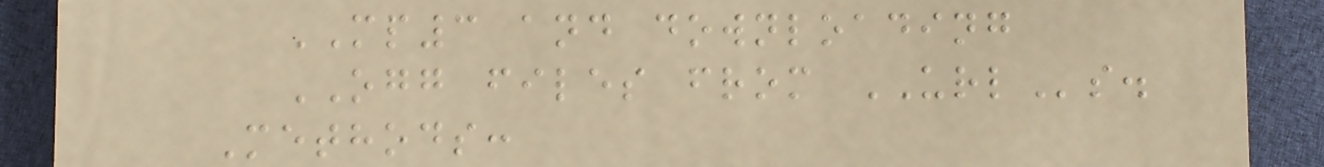MP3 and downloading
OGG files from URLs.
Methods:
